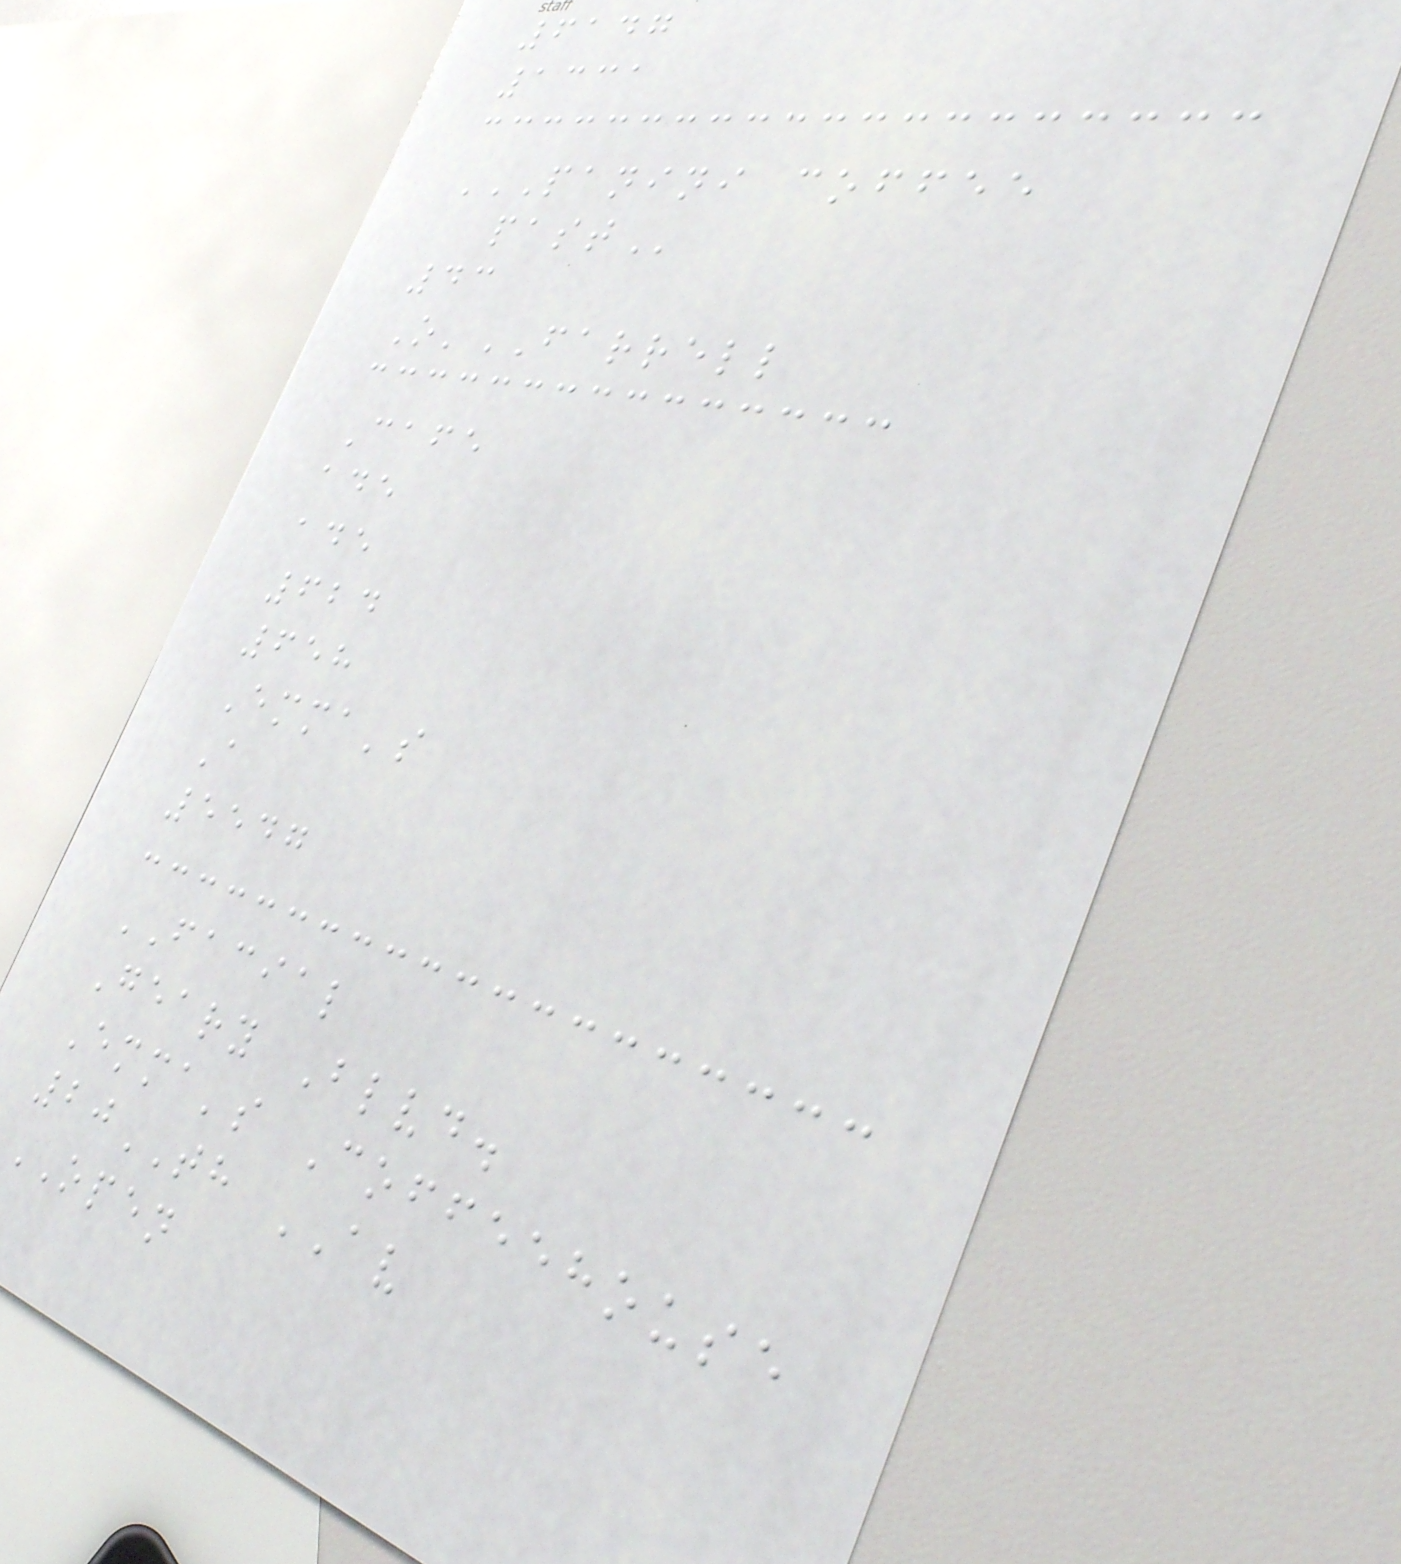6147
1331
PANINI COFFEE
PAST
43
O'FARRELL
Cafe
ade
ade
624
658
Emma's
A
5547
FACIAL
Geary Blvd.
Emma's Coffeehouse
20TH AV
OPEN
